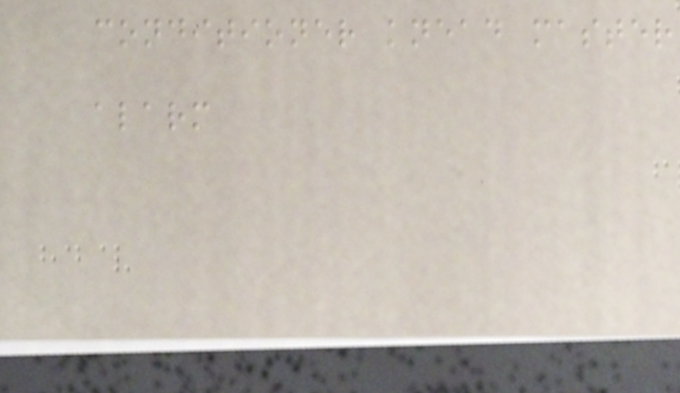conditioner knead master
alarm
